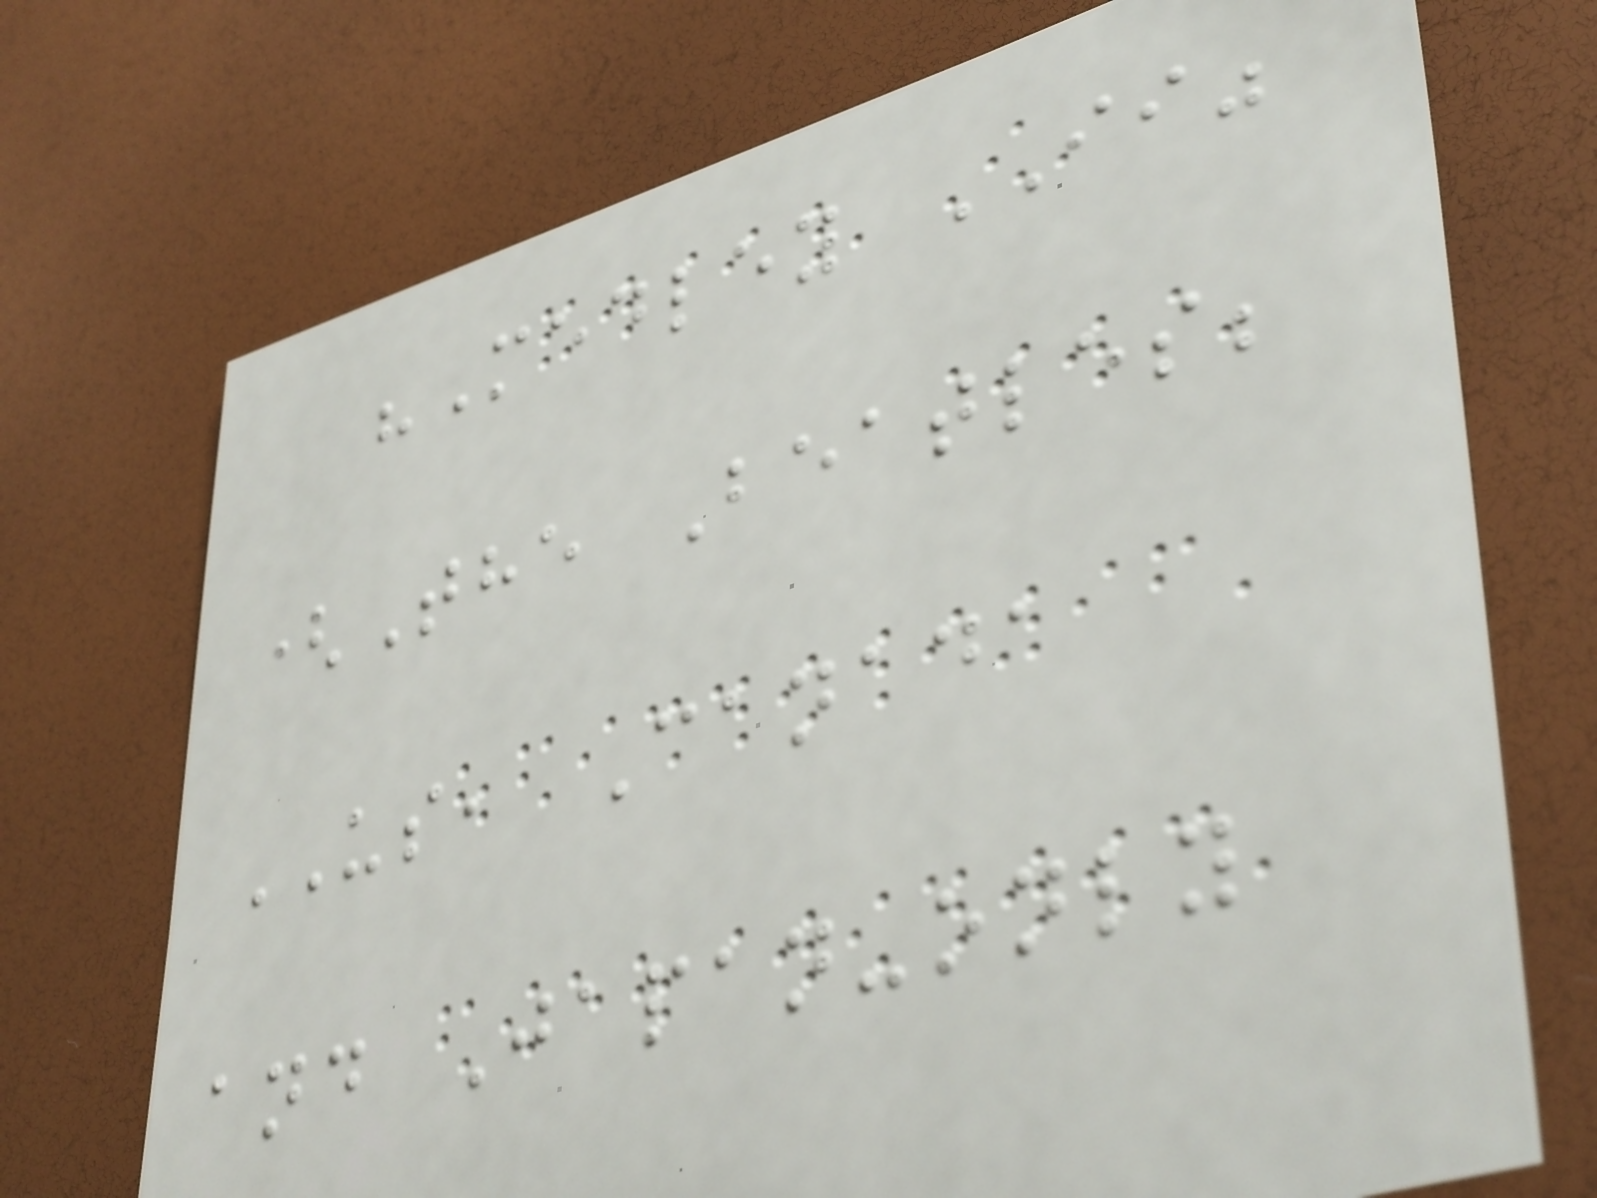"Medley II"
(The Beatles;
US, Canada
and Japan-only
